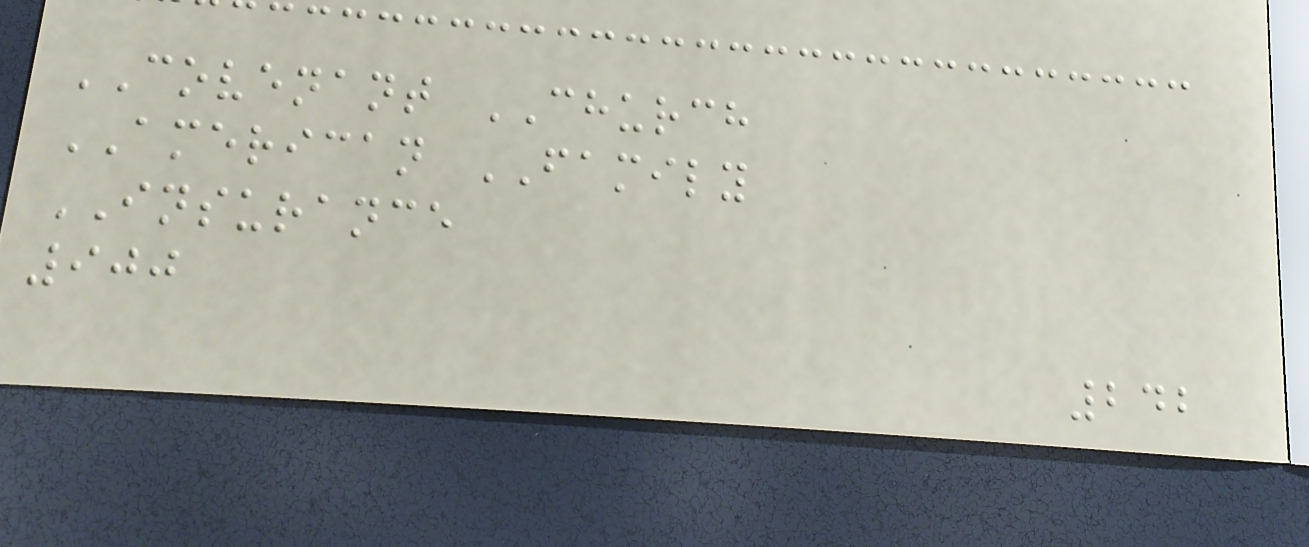COVENANT CHURCH
AMERICAN FAMILY
INSURANCE
900
242
